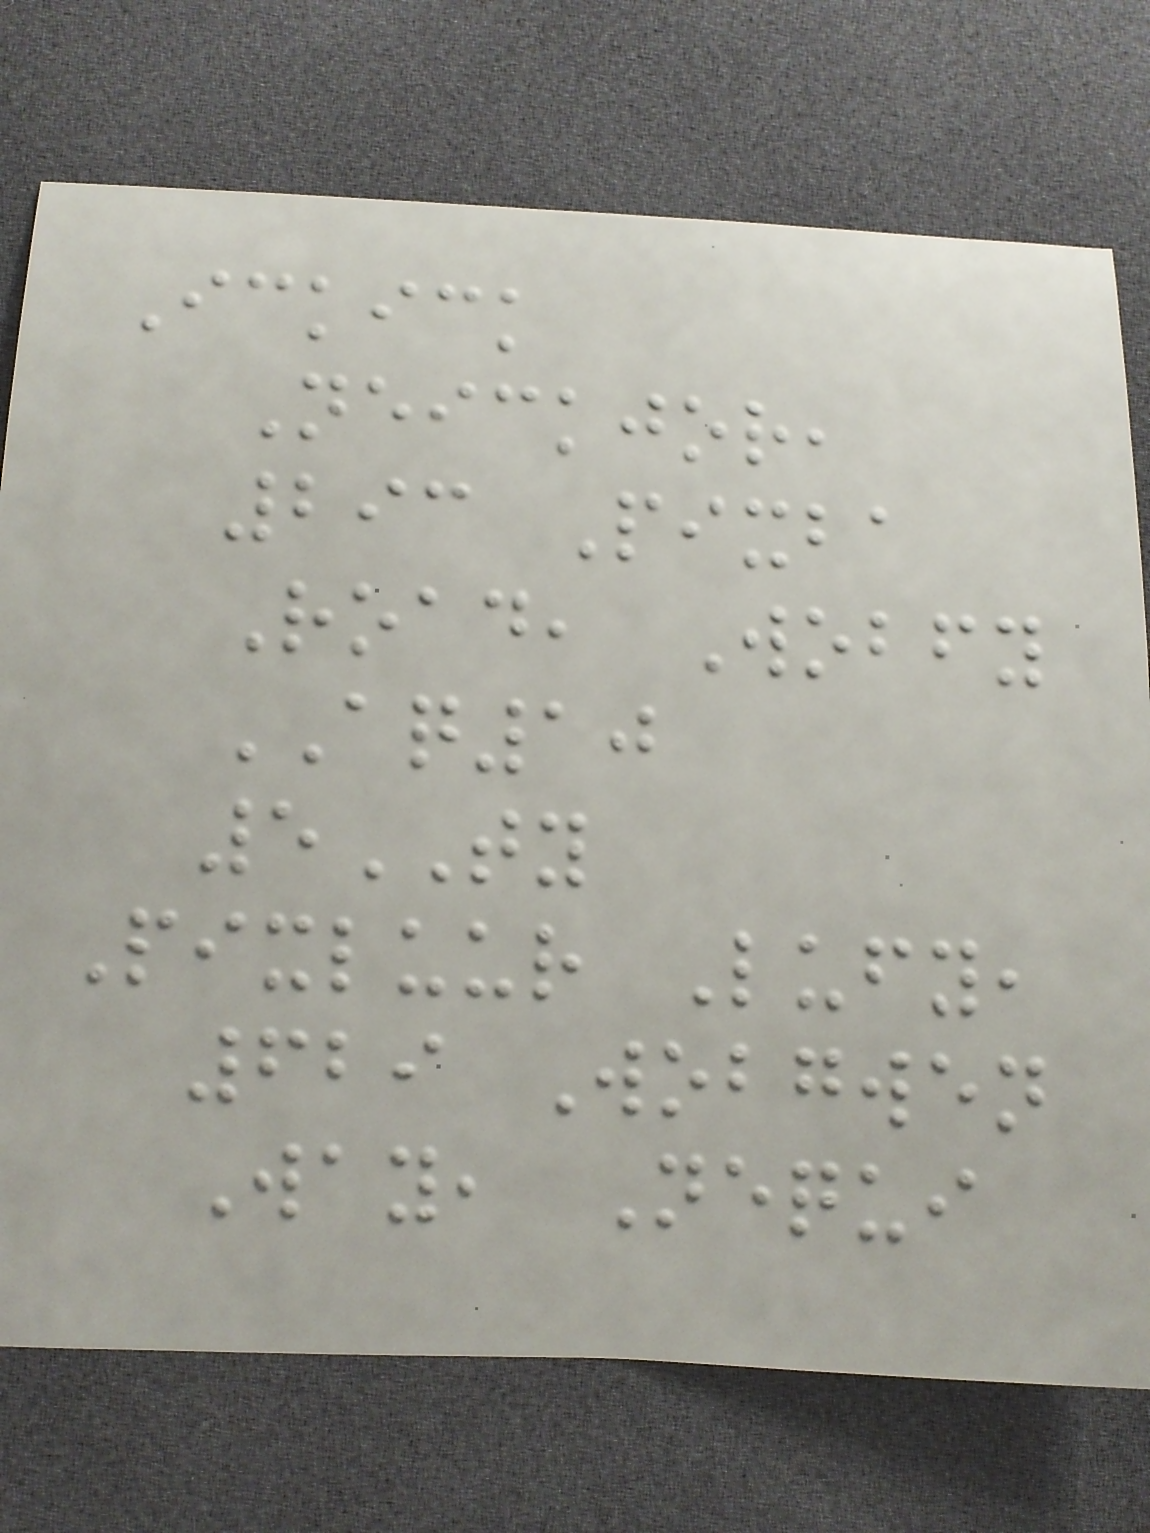Ickick
Neickjor,
293 Pixba
Road, Wobfy
AQ10
5TY
Pixluur Lufy,
629 Wobgwen
Way, Nequi
